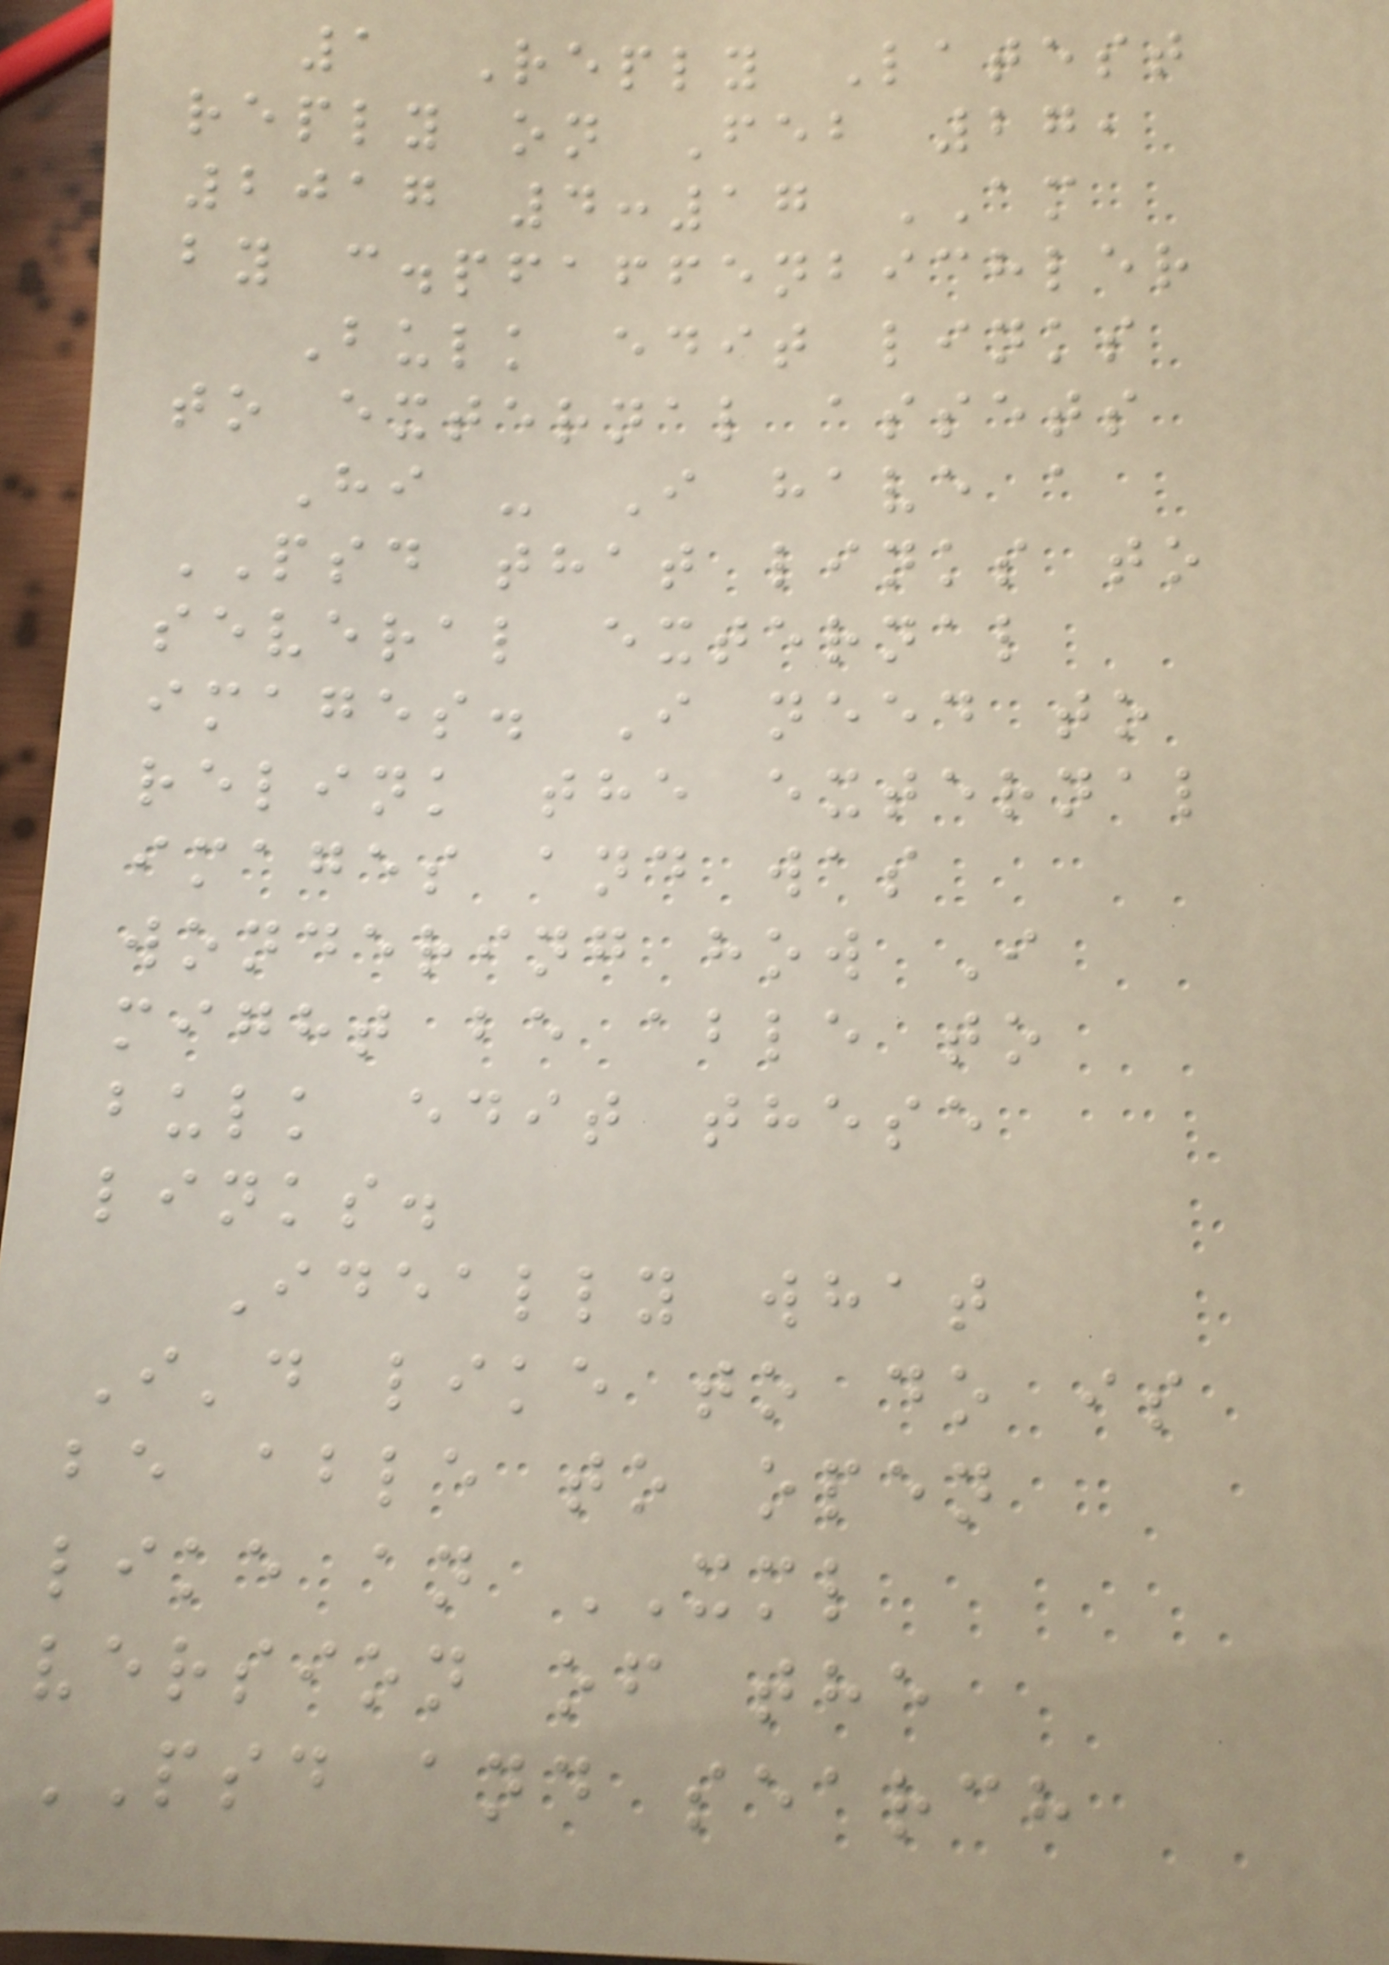1 Reply Latest
reply on Feb 27,
2017 4:17 AM
by c.pfaffenbichler
Bulk edit links
to external assets
Hi - I have a
PSD that links to
several external
images. I need to
relink the external
images and was
wondering how I
might be able to
bulk edit these
links.
Ideally what
I'd like to do is
be able to open
like an XML
version of the
PSD and search
